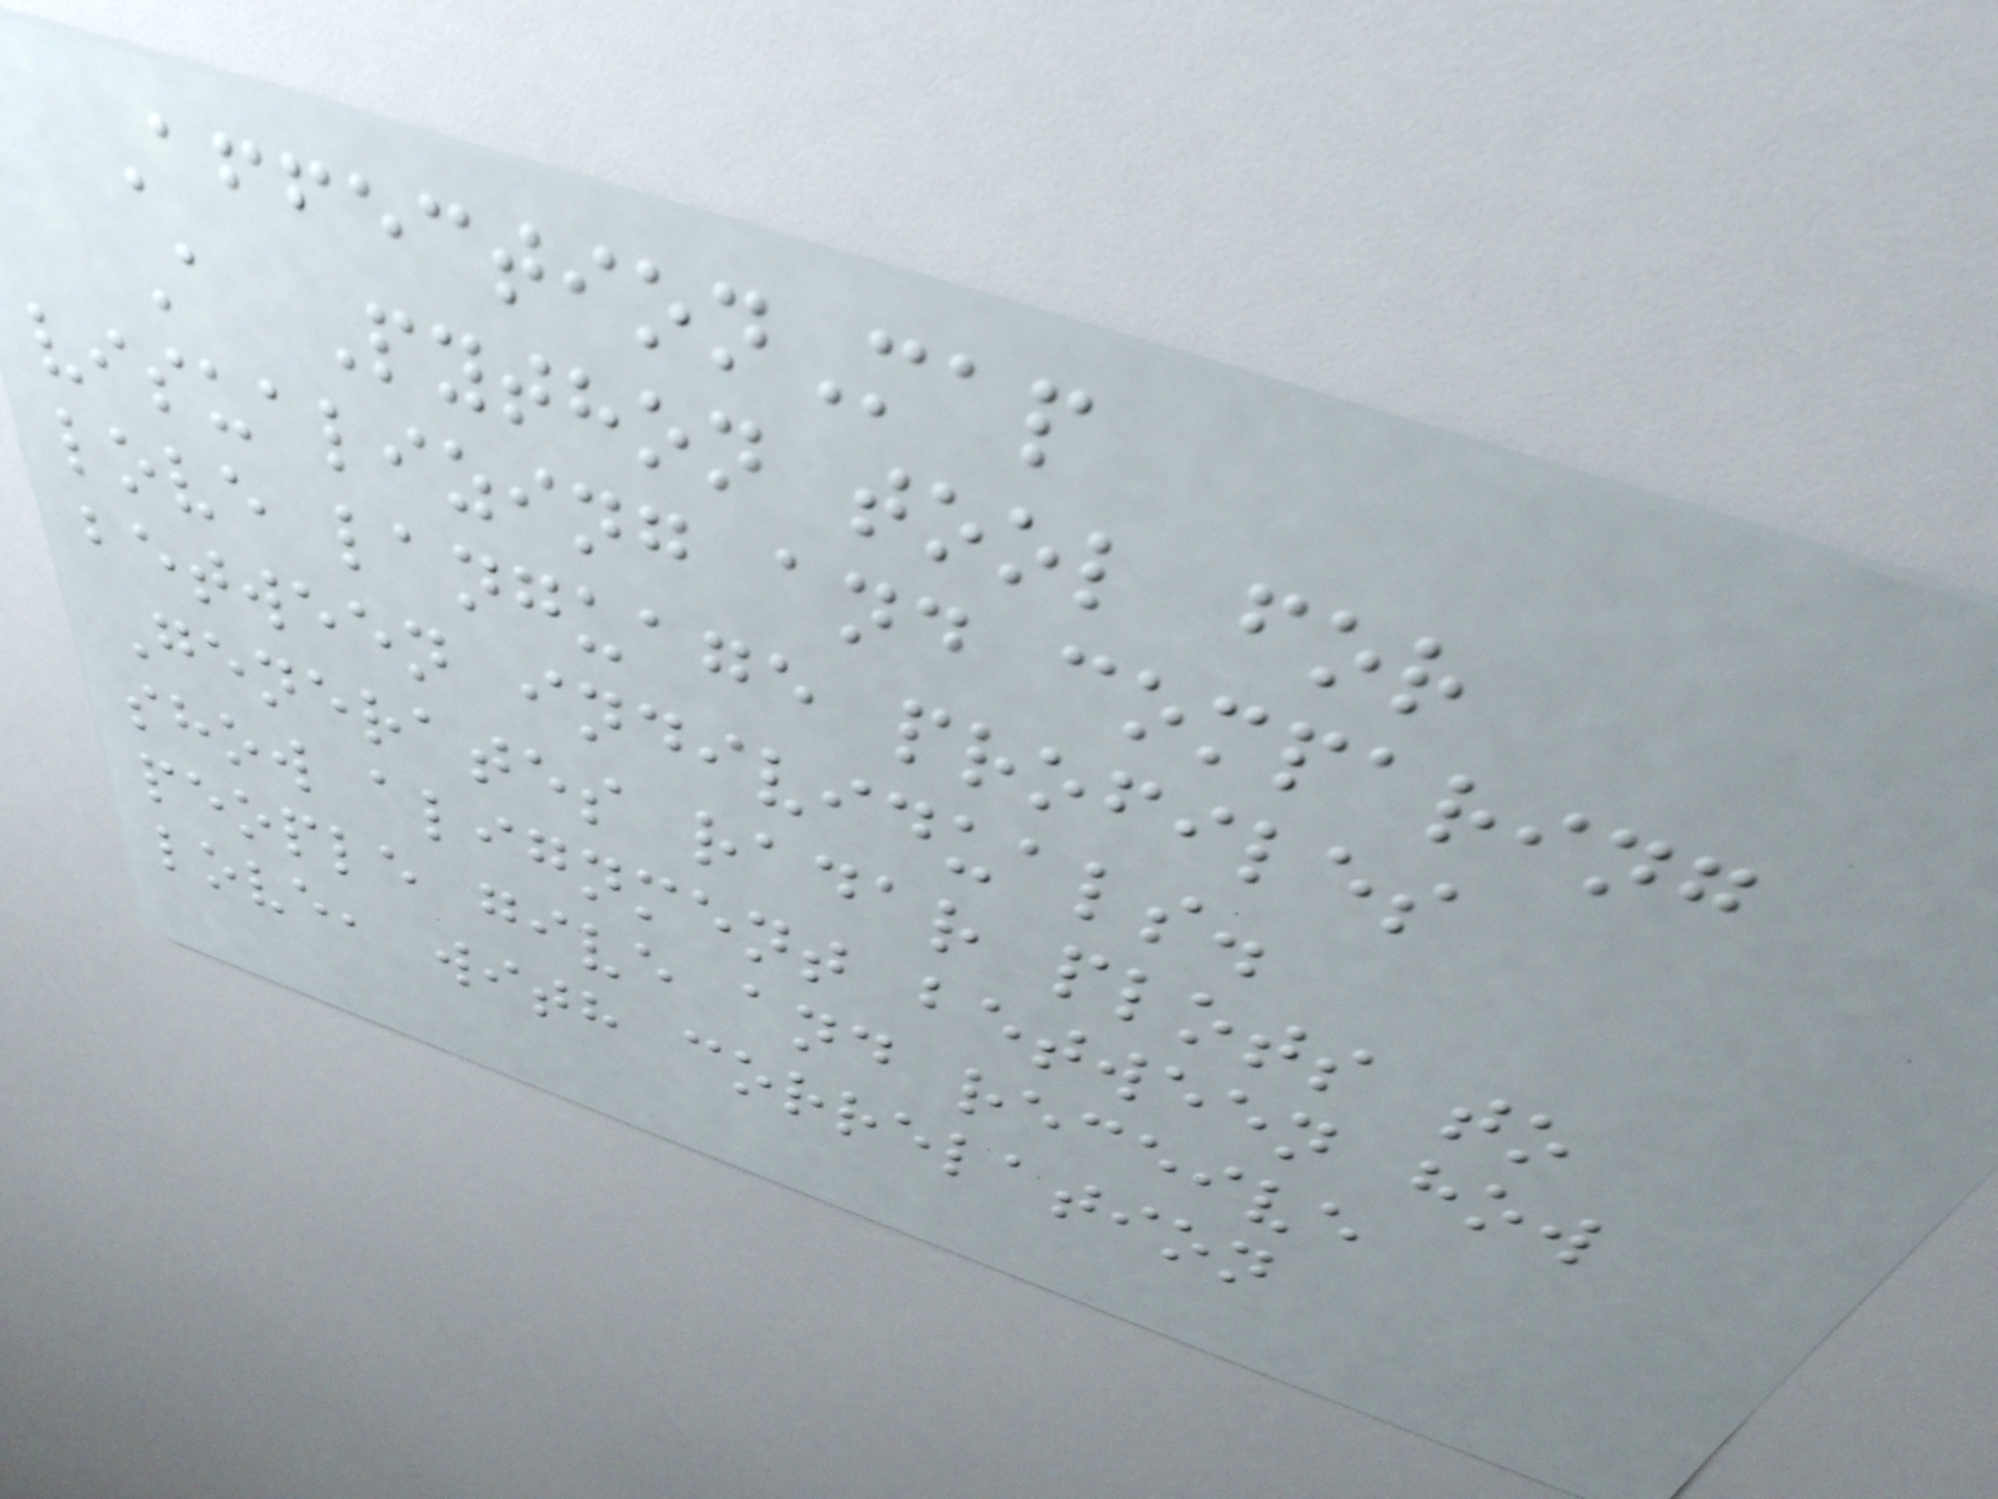AffectionMap
A Python tool for
visualizing and comparing
love language profiles
between individuals.
Generates radar plots to
show alignment between how
people give and receive
love, with correlation
